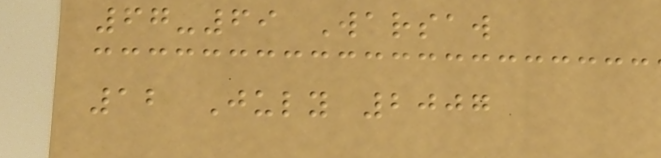67-69 Warsaw
12 July 2007
